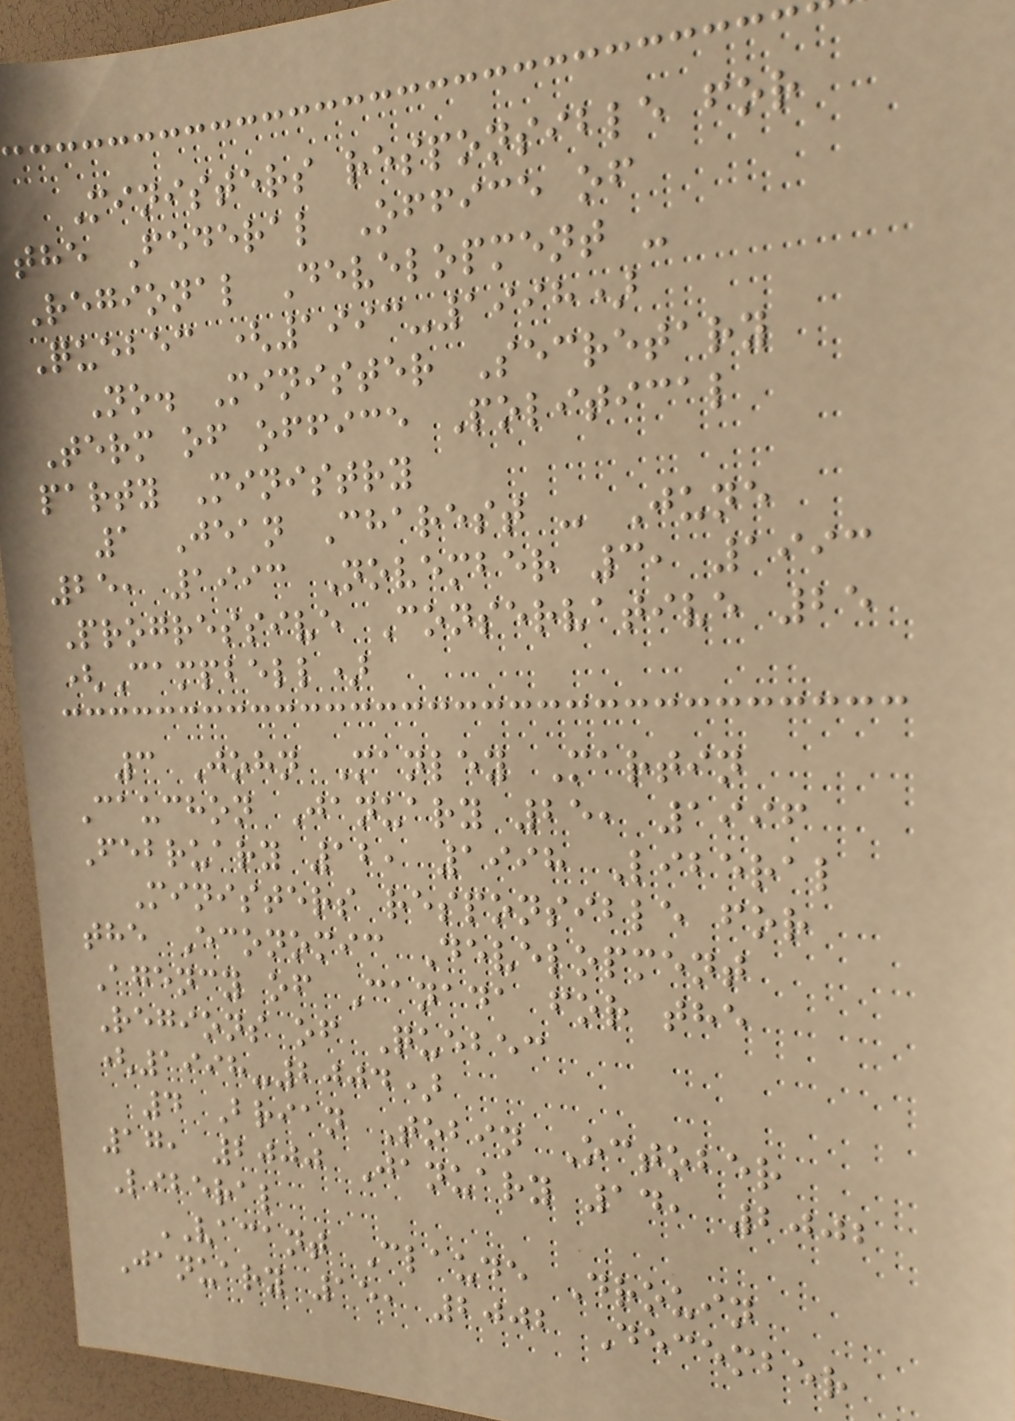Ministers responsible for
the Federal Office of
Regional Development -
Quebec (1993-1998)
No. Minister Secretary
Term of office Political
party Ministry
1 Jean Charest - June
25, 1993 November 3, 1993
Progressive Conservative 25
(Campbell)
3 John Manley Martin
Cauchon January 25, 1996
February 12, 1998 Liberal
Ministers responsible for
the Economic Development
Agency of Canada for the
Regions of Quebec
(1998-2004)
4 Brian Tobin October
17, 2000 January 14, 2002
Liberal
VACANT Claude Drouin
January 15, 2002 December
